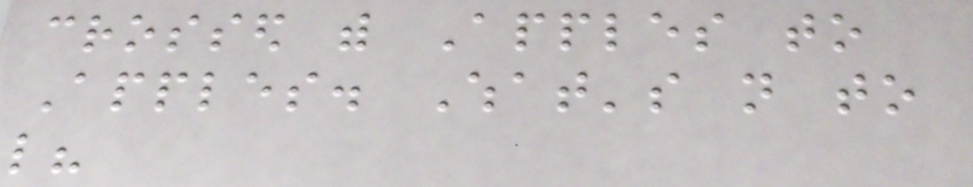crossed with Apples to
Apples. What's not to
like?
